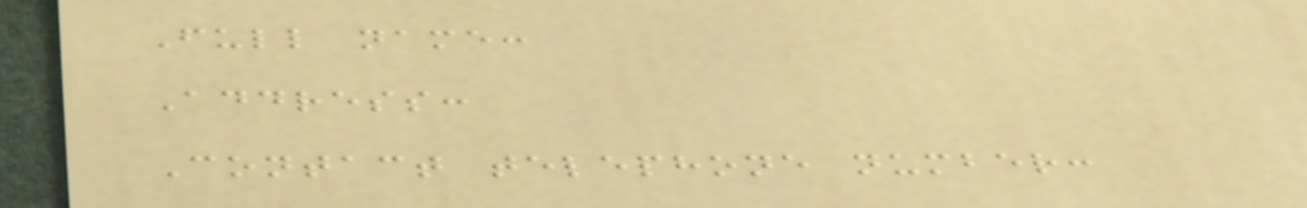Full name:
Address:
Contact telephone number:
